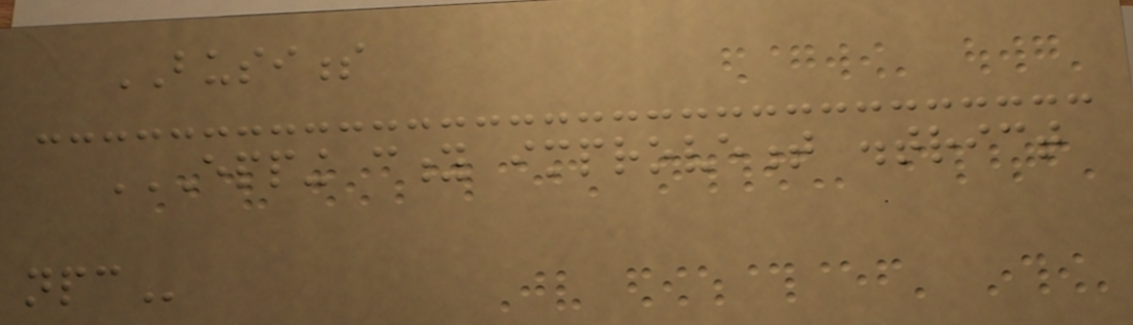BUSINESS
EPPING CITY IMPROVEMENT DISTRICT
NPC
